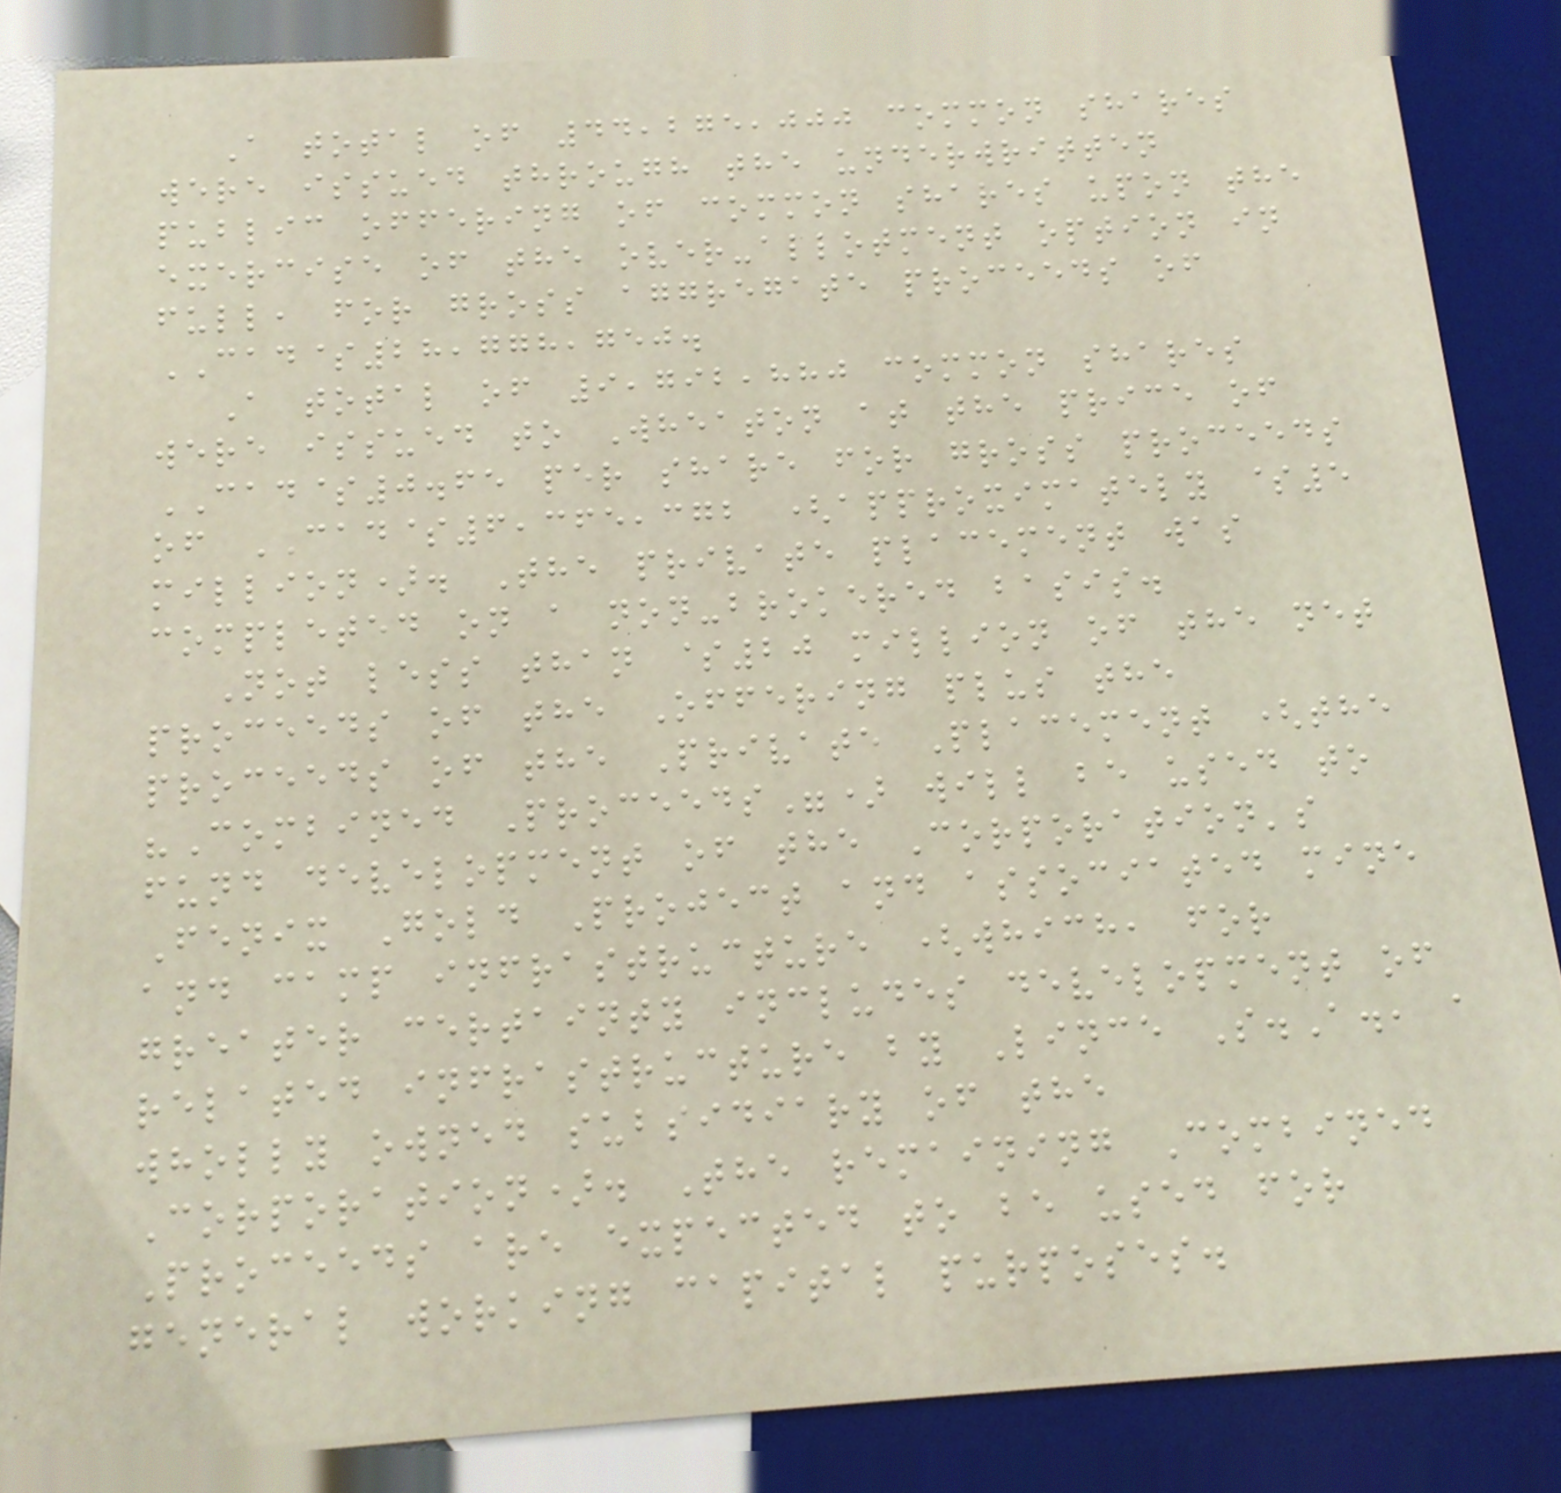A total of 44,275,000 common shares
were issued through the underwritten
public offering of common shares upon the
exercise of the over-allotment option in
full, for gross aggregate proceeds of
CAD$28,778,750.
A total of 9,792,880 common shares
were issued to Wheaton at the price of
CAD$0.65 per share for gross proceeds
of CAD$6,365,372 (approximately $5
million). The private placement was
completed on a non-brokered basis.
Not less than $20 million of the net
proceeds of the Offering plus the
proceeds of the Private Placement (the
"Combined Proceeds") will be used to
fund development of the Corporation's
Fenix Gold Project and associated mine
and camp infrastructure (which, for
greater certainty includes development of
related infrastructure by Lince S.A., a
wholly owned subsidiary of the
Corporation). The remaining Combined
Proceeds are expected to be used for
general working capital purposes.
